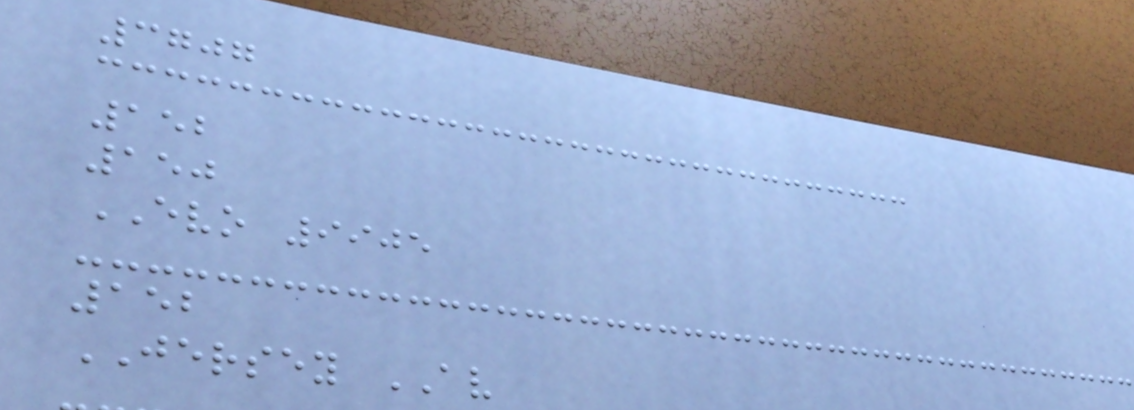3707
152
150
EVO 9905
152
JERSEY AV
